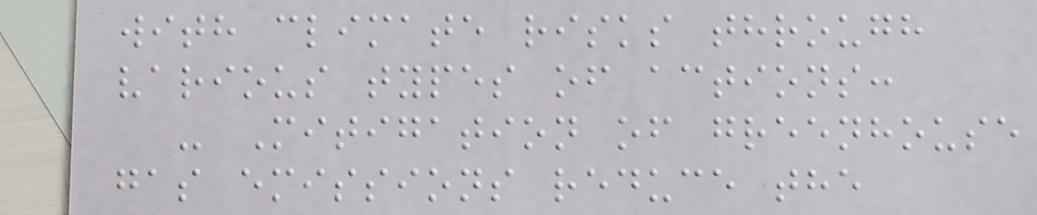with climate risks through
various types of actions:
- Mitigation of greenhouse
gas emissions reduce the
